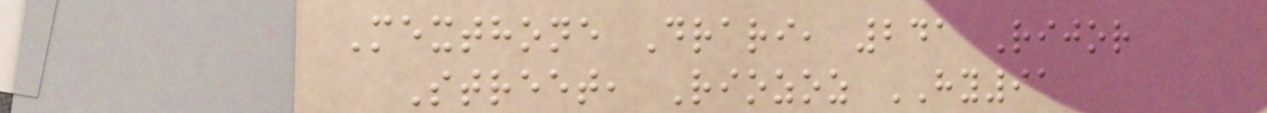Mexthone Drari, 241 Rijor
Street, Riozoz HY91
